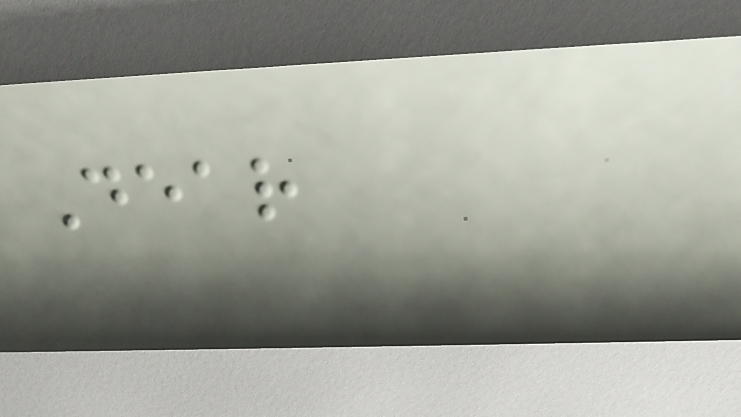Dear
